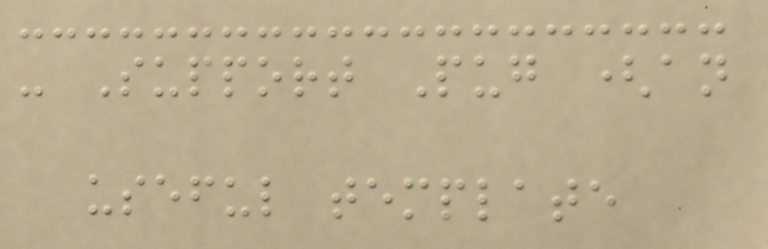- Support Pug (an
useful template
